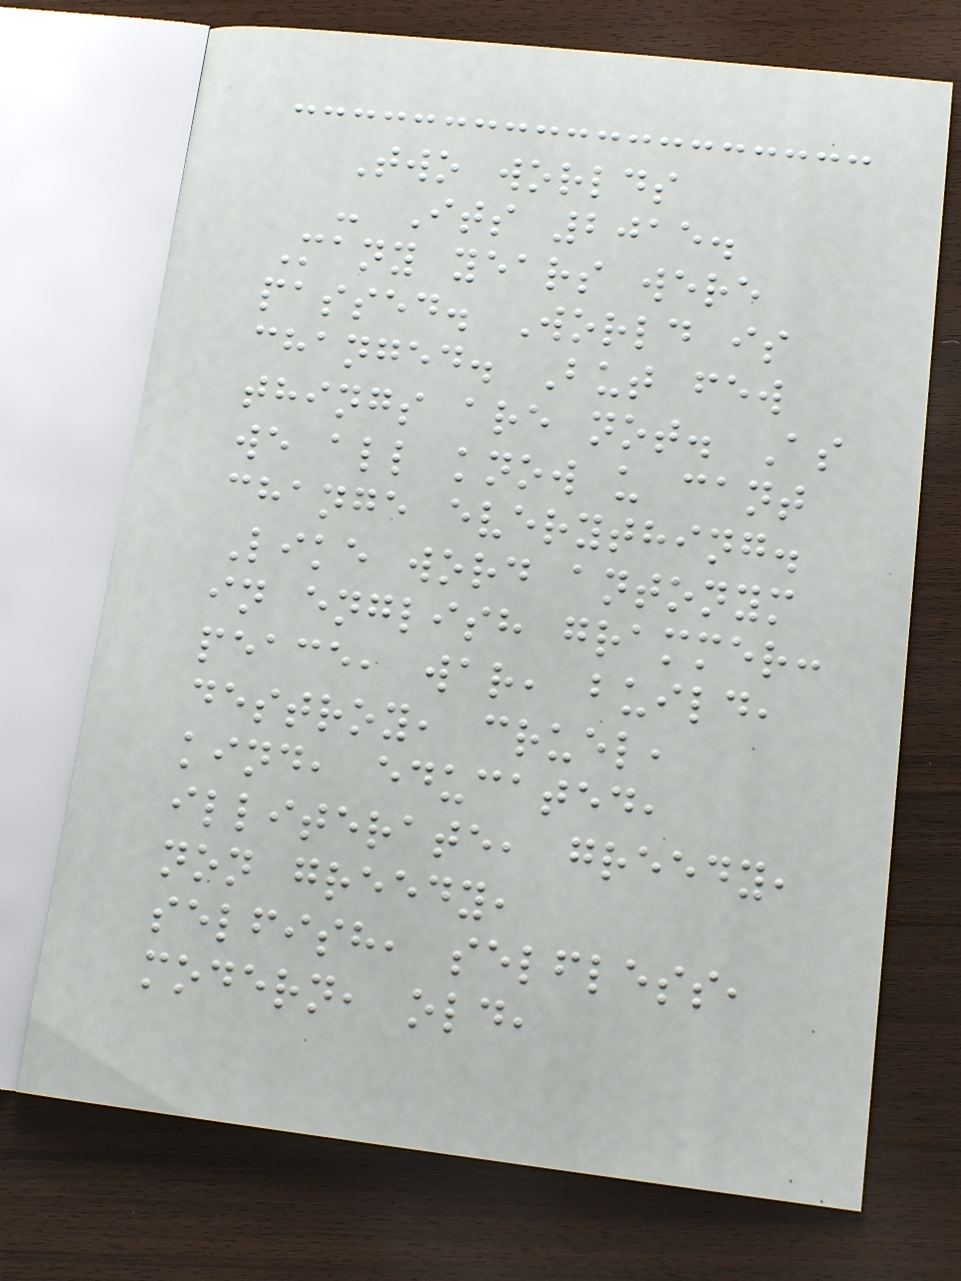Two worlds
- Its 2015.
Many years were
passed. World is
changed. But few
things are not. As
we all know u cant
change everything.
Like word antonym
in english grammer:
peace, war, build,
destroy, cruel,
kind, educated,
illiterate, greedy,
non greedy,
selfish, selfless,
modern, old,
